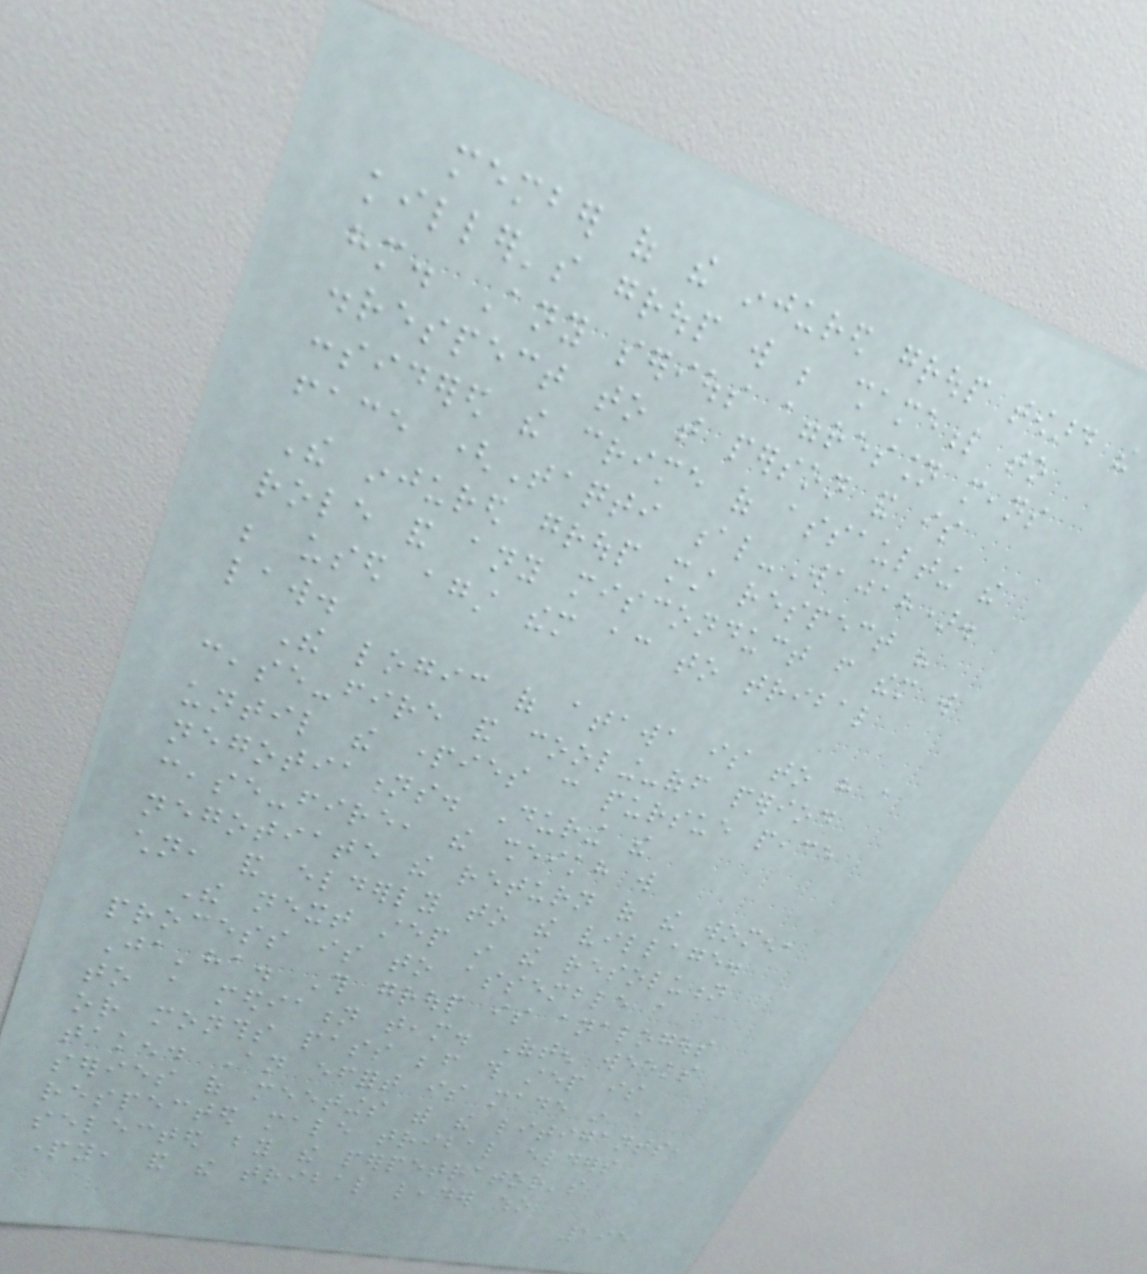member of the injured group toward the
killer's group will be shameful to
him. Any serious aggression means
disrespect to that person and is
considered the crime of assaulting the
face (Taqti al-Wajah).
The injured group must respect his
role and any misconduct from them will
be used against them according to tribal
law.
The logic of atawa is to have a
cease-fire and cooling-off period
until the parties can pursue peace
negotiations. During the
cease-fire, the sheikh will
negotiate the return of the women,
children, and elderly to the village.
The next step in the resolution
process is to assemble a
Ja'ha. This group is analogous
to a mediation team. Often weeks
or months pass before this step is
taken. An effort is made in a
series of meetings with the litigants,
respected male tribal elders
selected by the perpetrator's
party, and the tribal leader who
195
